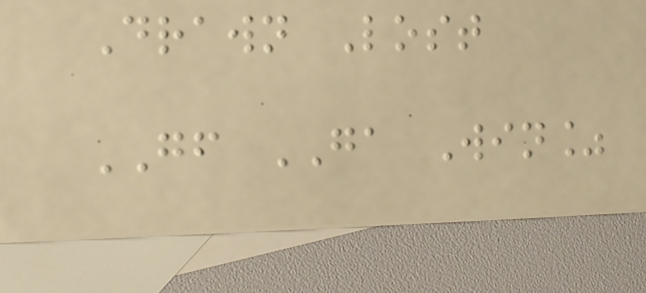Drawn Lost
GF GA Win%
